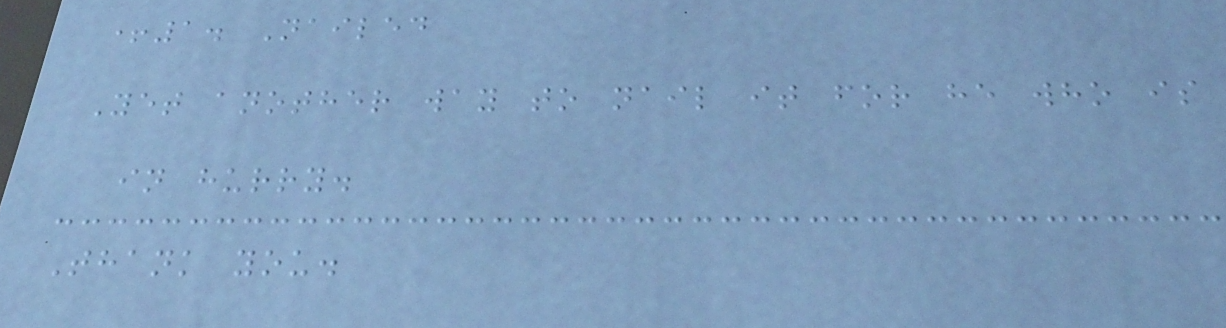+1. Nailed
Yet another way to nail it for he who is
in hurry.
Thank you.
